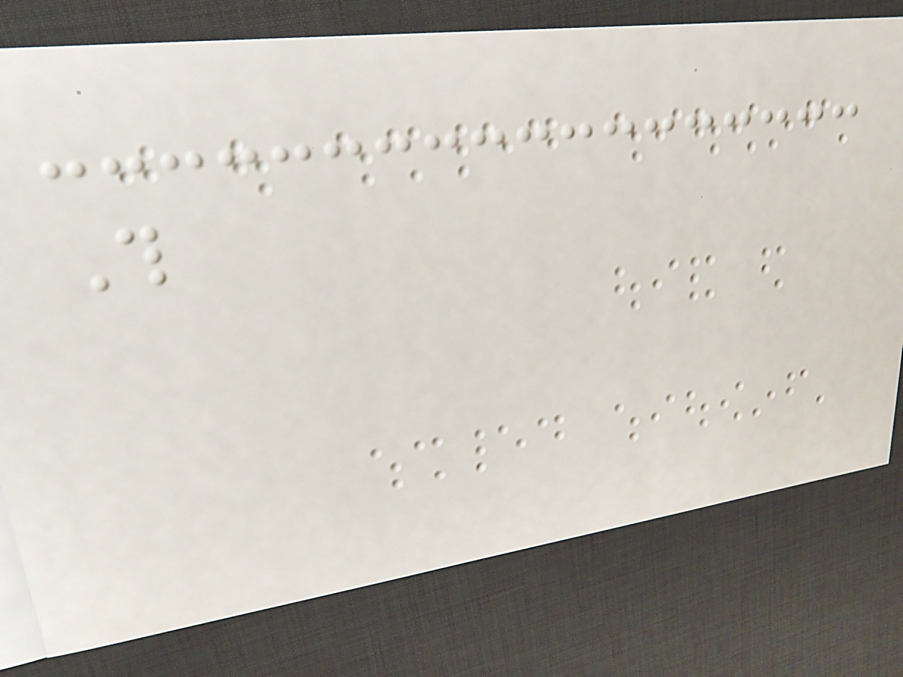This
